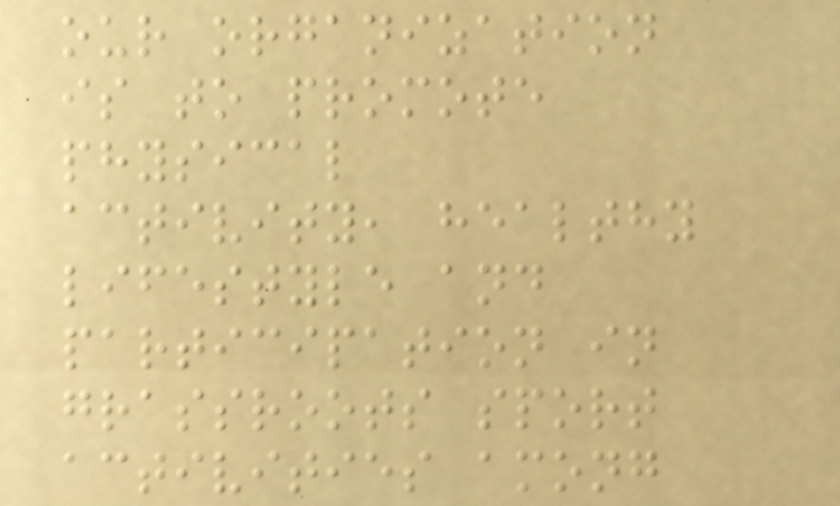our organization
is to promote
physical
activity, healthy
lifestyle and
participation in
grassroots sport
activities among
